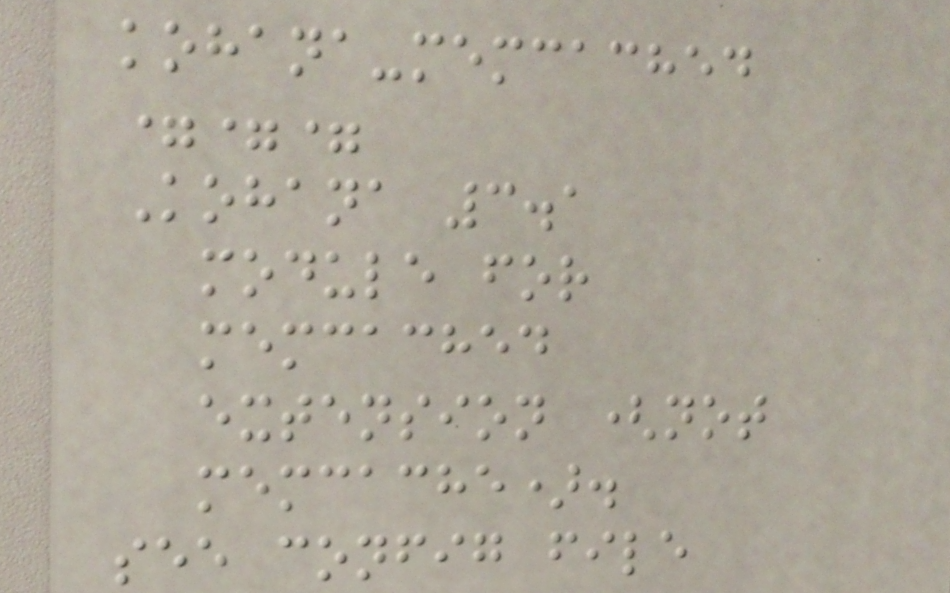kohana-memcached
===
Kohana 3.1
module for
memcached
extension (not
memcache).
see config file
